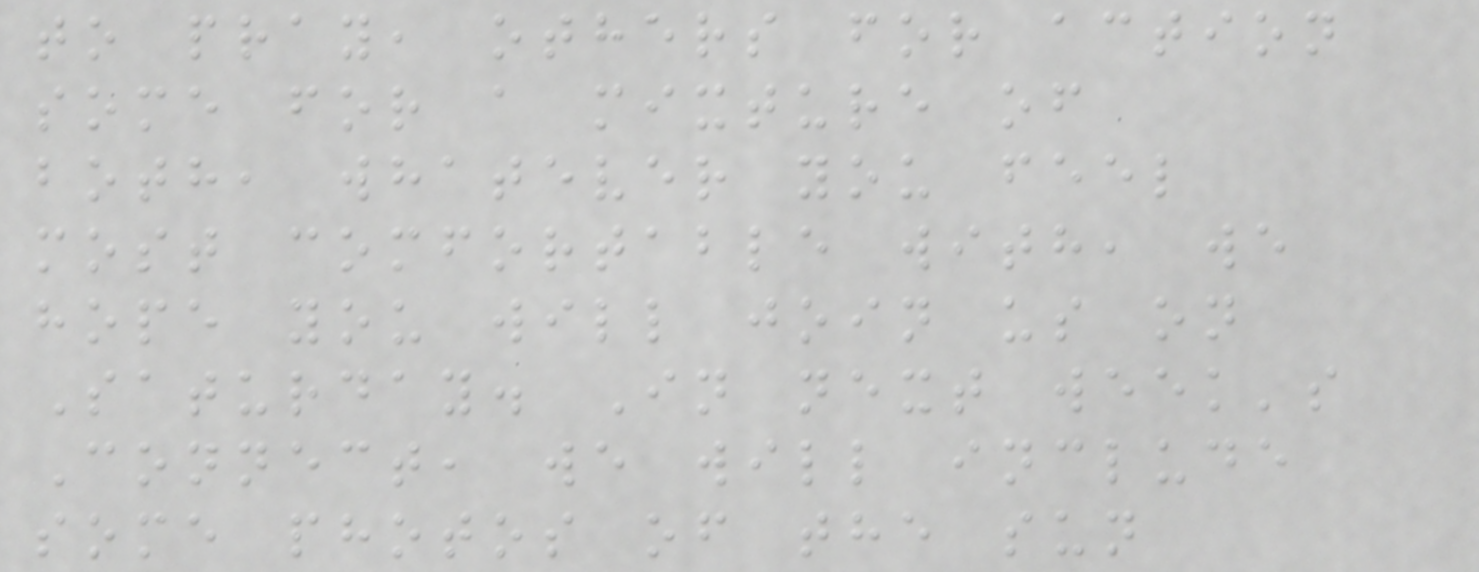to pray, others for action
some for a mixture of
both, whatever you feel
most comfortable with, we
hope you will join us on
Saturday. In next week's
Connect, we will include
some photos of the sun
